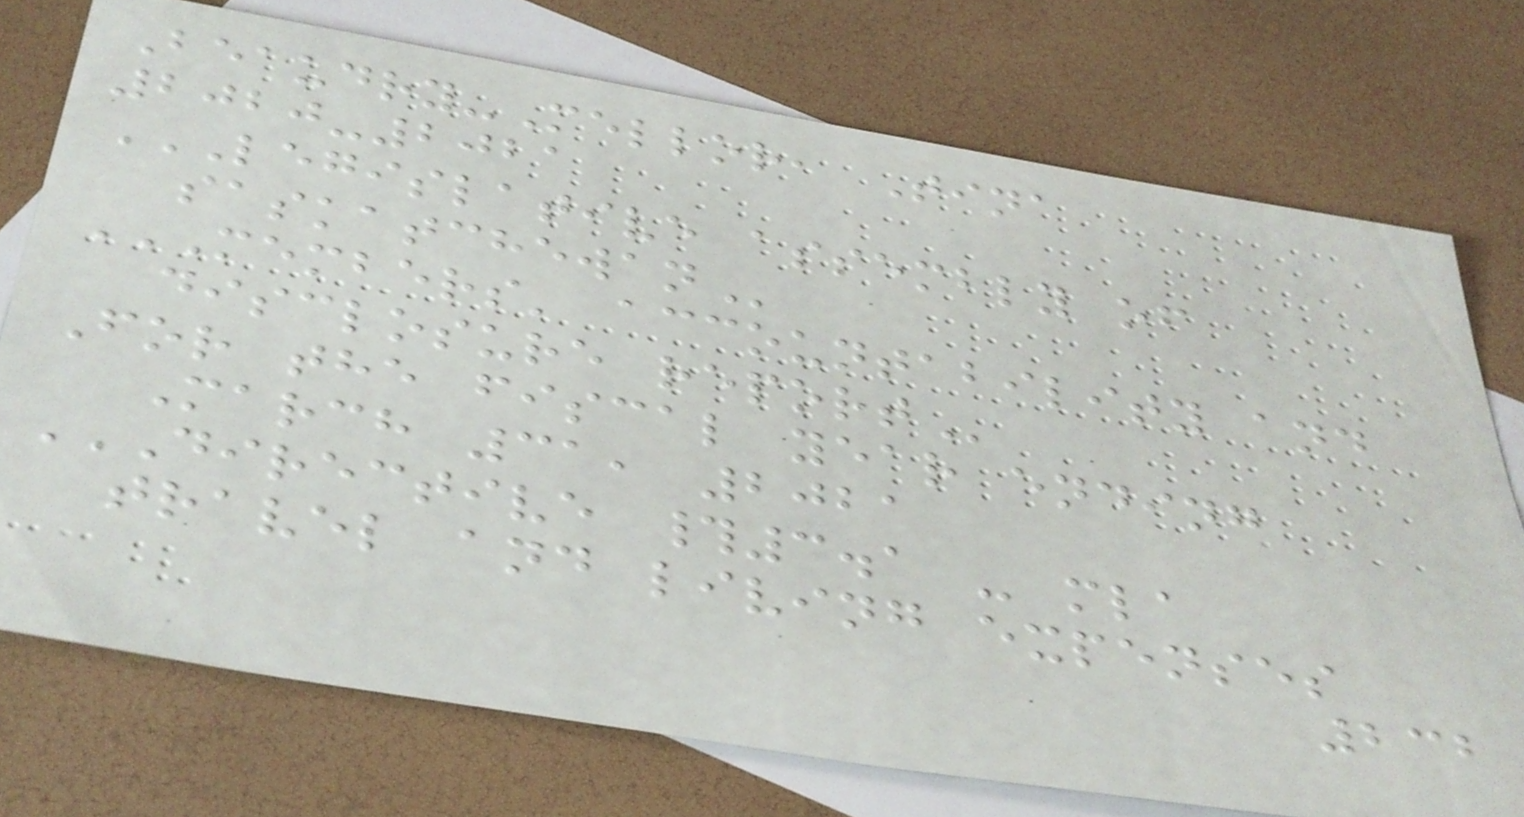Beaudry-Mellor, Tina
2020-2021
LEGISLATIVE ASSEMBLY OF
SASKATCHEWAN
MEMBERS' ACCOUNTABILITY AND
DISCLOSURE REPORT
For the fiscal year ending
March 31, 2021
DIRECTIVE #3.1 - MLA
TRAVEL AND LIVING EXPENSES
232
